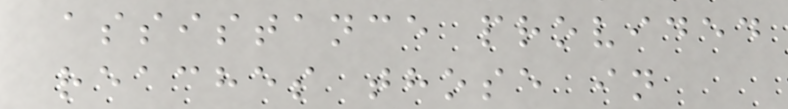assistance provided
reaches those in
